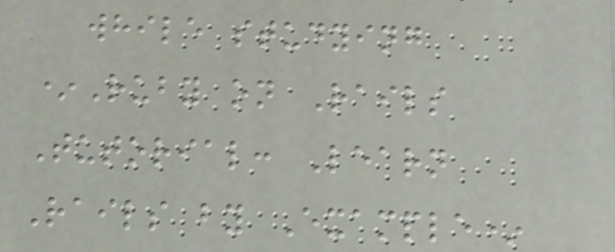while studying
*Ruby on Rails
Tutorial: Learn
Rails by Example*
